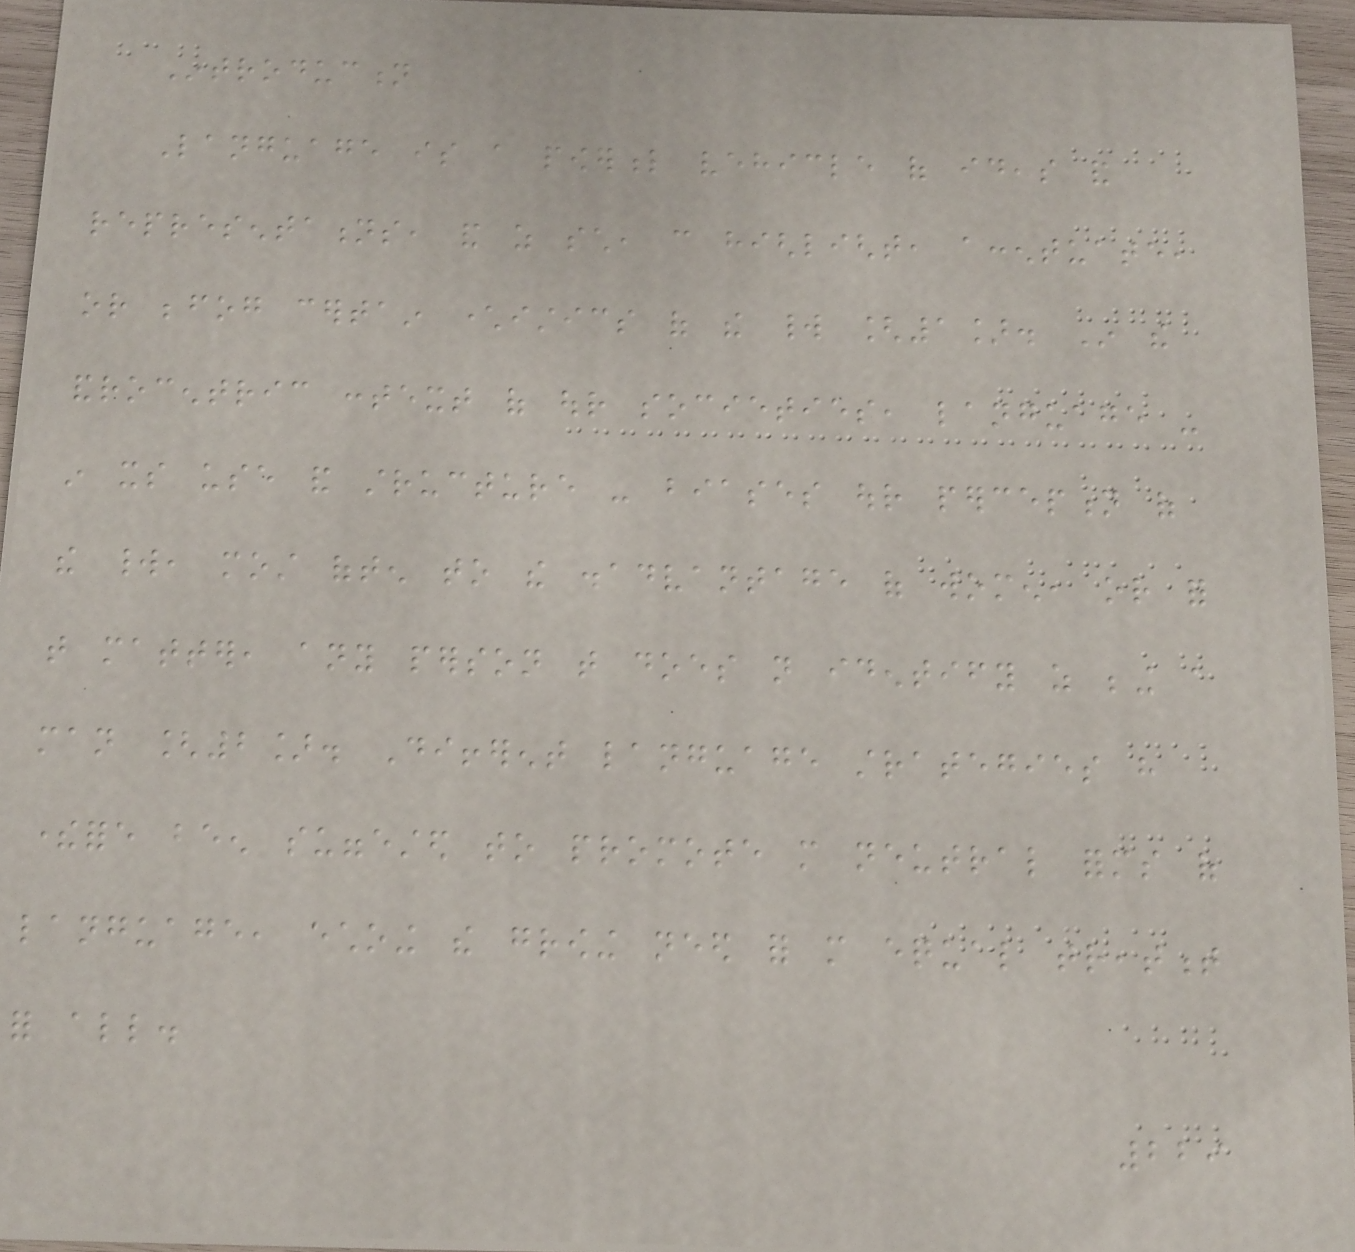Introduction
Language is a powerful vehicle of ideas and
representations, and as such, can highlight, accentuate,
or befog certain characteristics of the world [1]. In the
androcentric context of our societies, language -
in its use and structure - biases our perception of
the world, most often to the disadvantage of women, or for
that matter, any person that does not identify as being a
man [2]. Different language strategies have
therefore been suggested to promote more neutral forms of
language, echoing the growing need for more equal treatment
for all.
229
